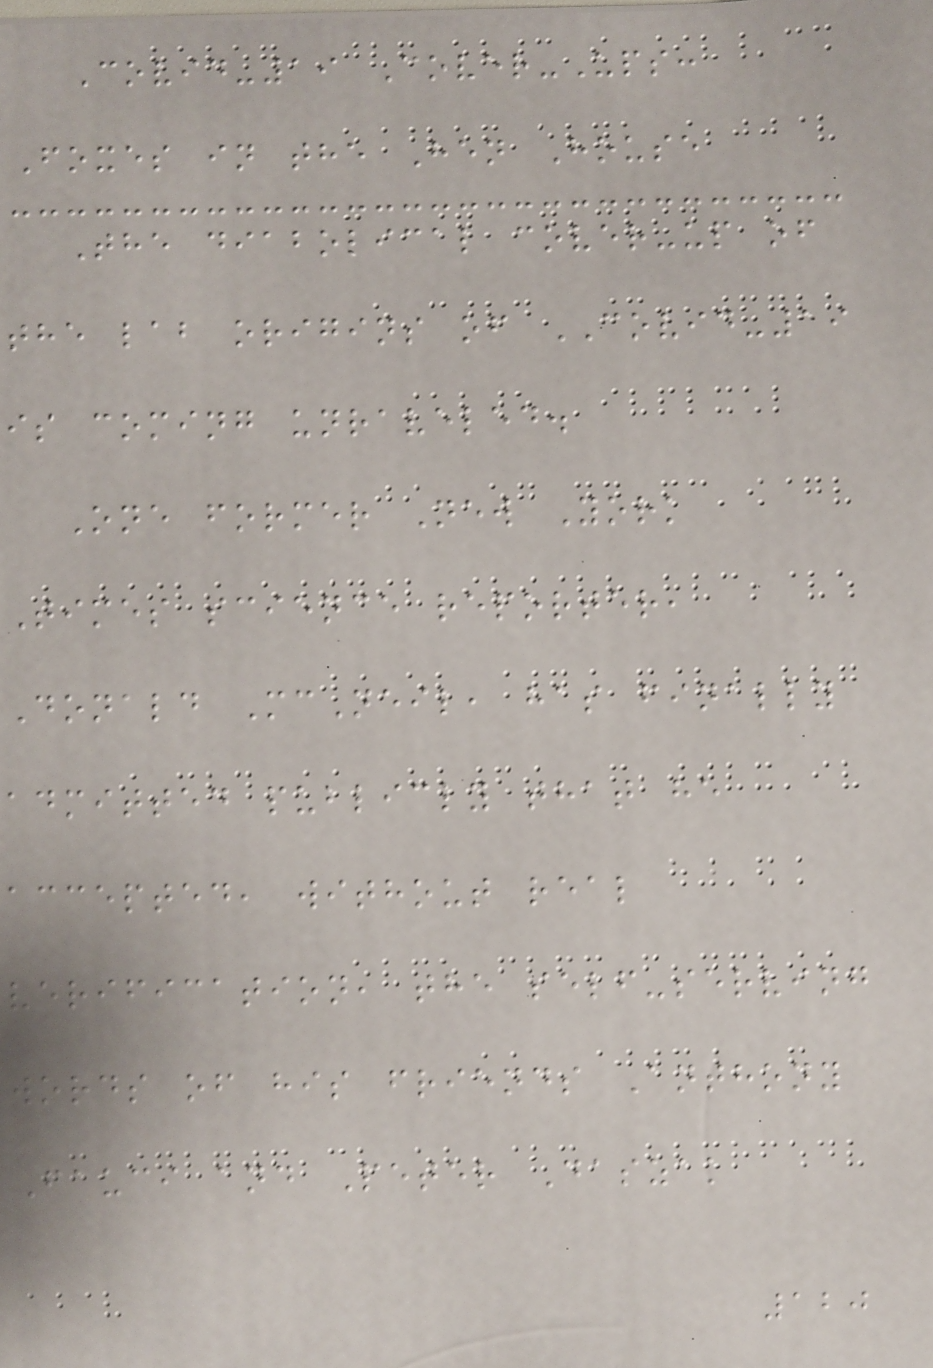Covid-19 Cover-Ups:
Foxes in the Hen House
The diabolical cover-up of
the lab origins of COVID-19
is coming unraveled.
One former New York
Times science reporter,
Donald McNeil, has finally
admitted publicly that he
accepted, without real
verification, the self-serving
words of his friends Anthony
Fauci and Peter Daszak
120
